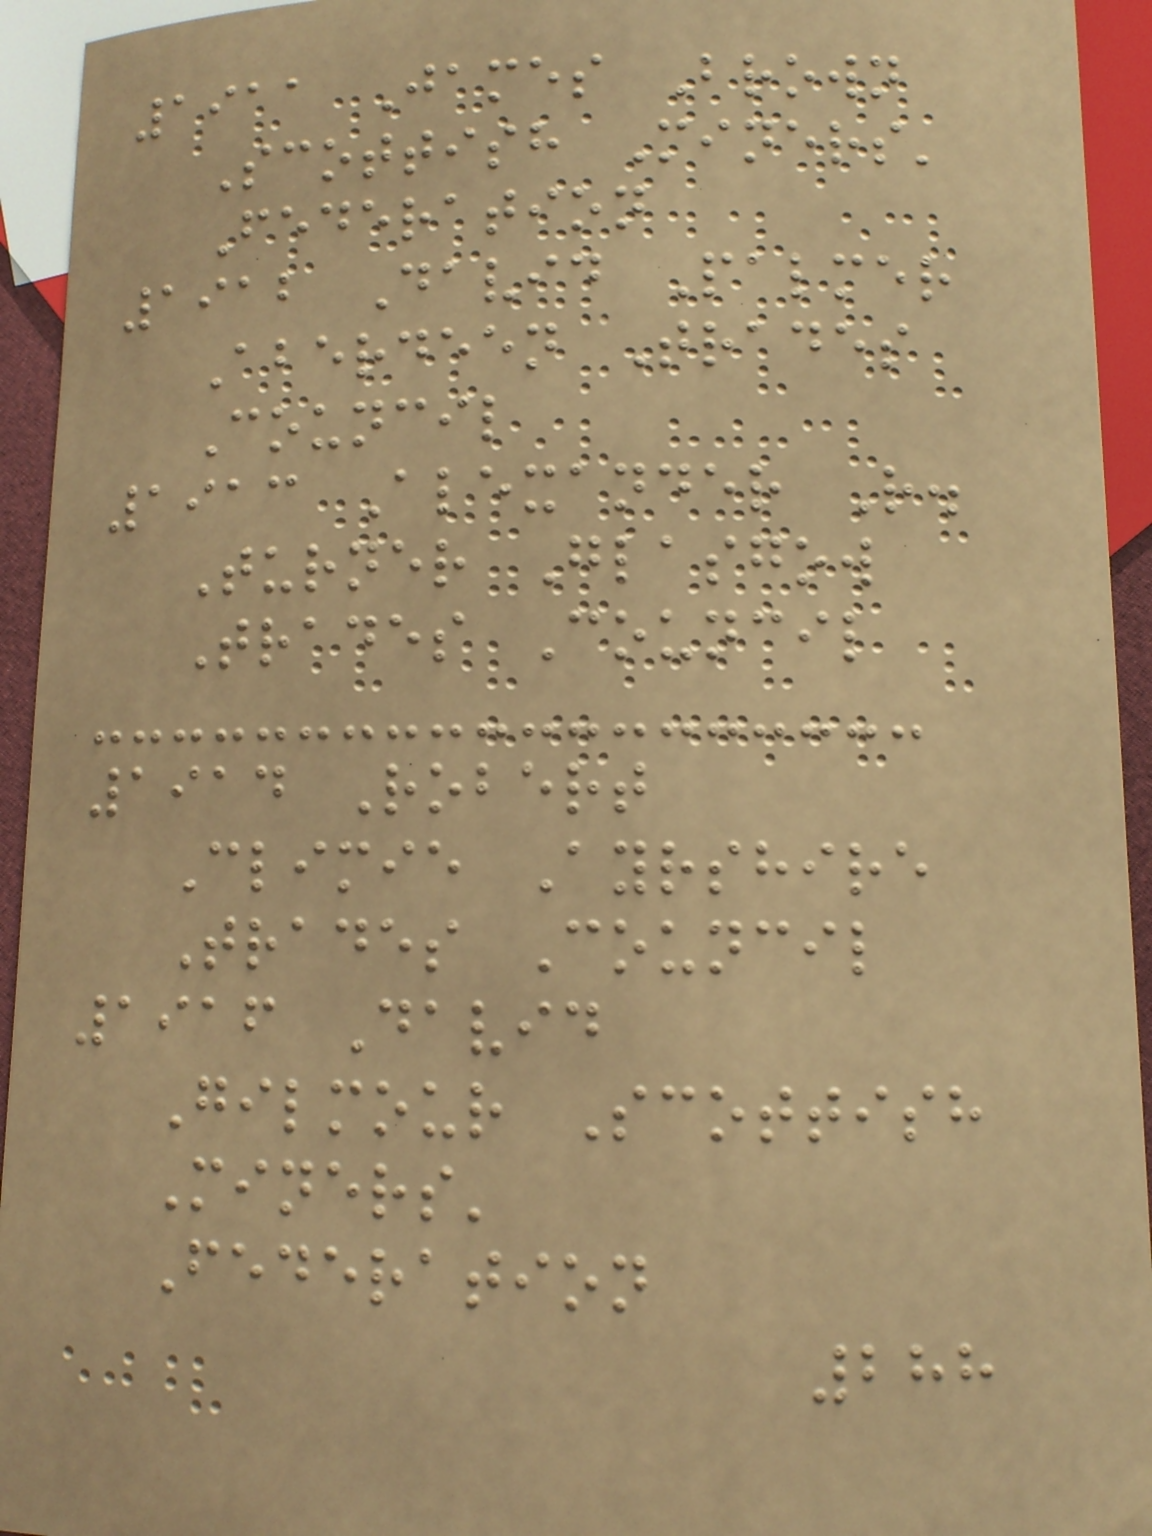1911 James Brown
Scottish Miners'
Federation
1912 David Palmer
Aberdeen Trades
Council
1913 Alexander R.
Turner Glasgow
Trades Council
1914 Robert
Climie Ayrshire
Trades Council
1916 David
Gilmour Scottish
Miners'
Federation
288
